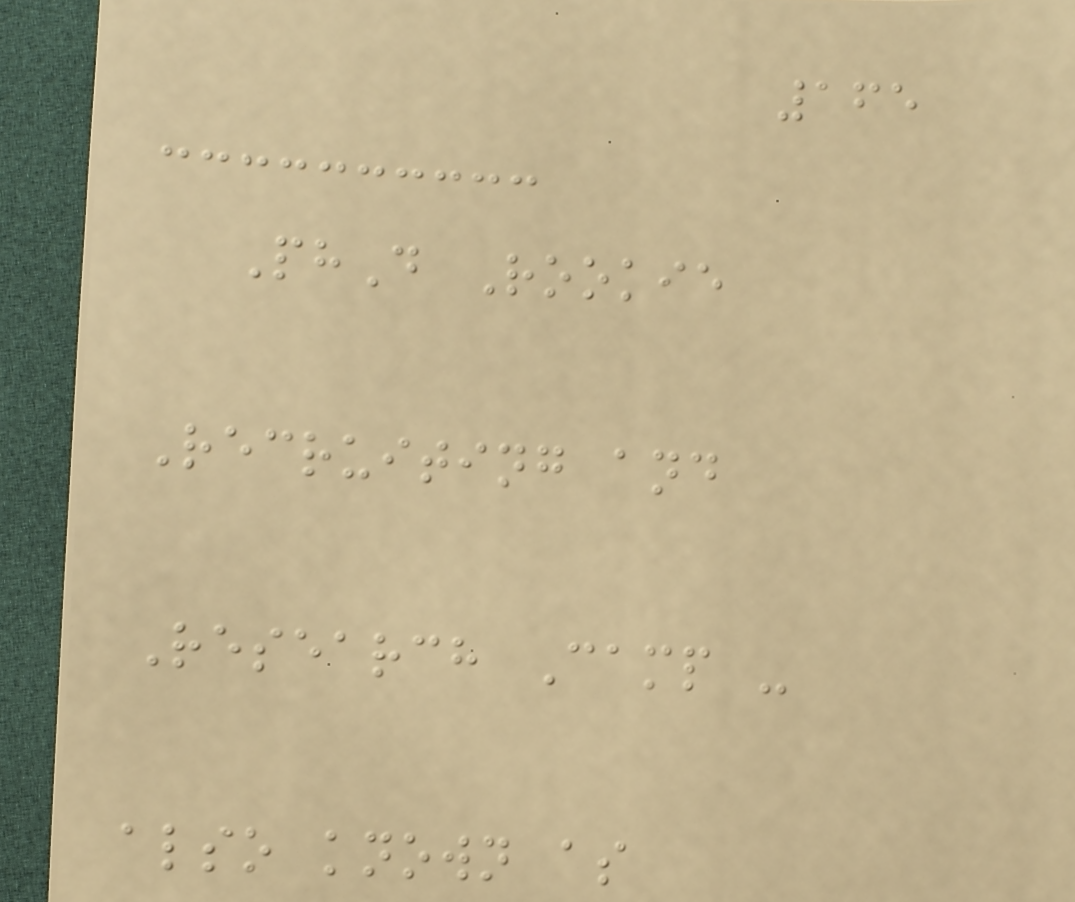165
PhD Rookie
Recruiting and
Research Camp -
also known as
